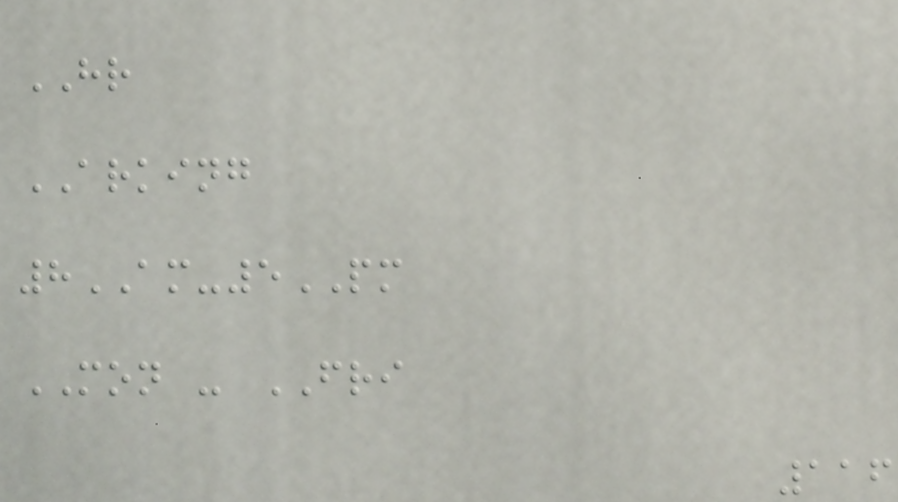HR
ARKING
8AM-5PM
MON - FRI
116
